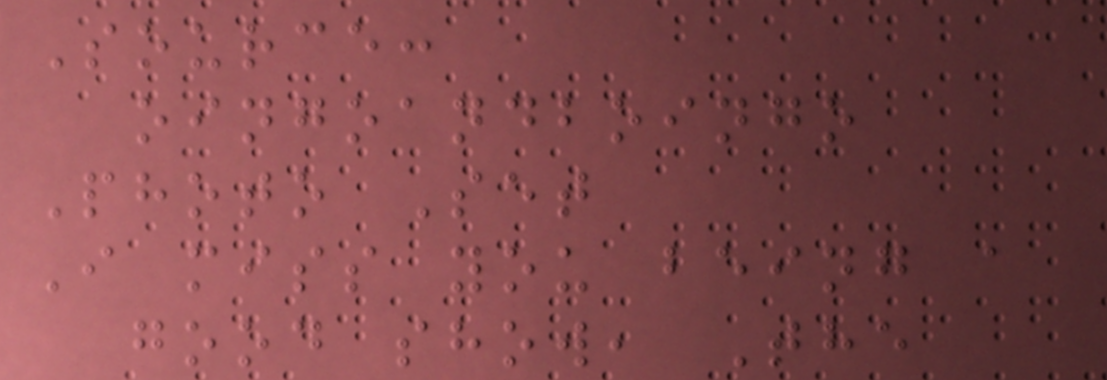Source:
oingoandboingo
Photo Set
I miss you being a
good show, The
